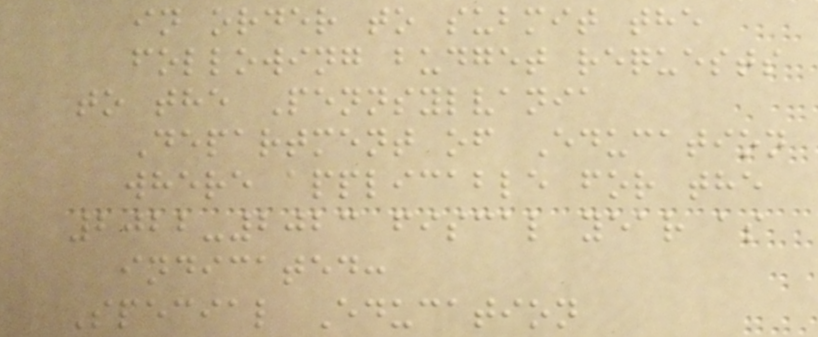in order to submit the
following budget requests
to the Pennsylvania
Department of Education
where applicable for the
2022-2023 fiscal year as
indicated:
Special Education
